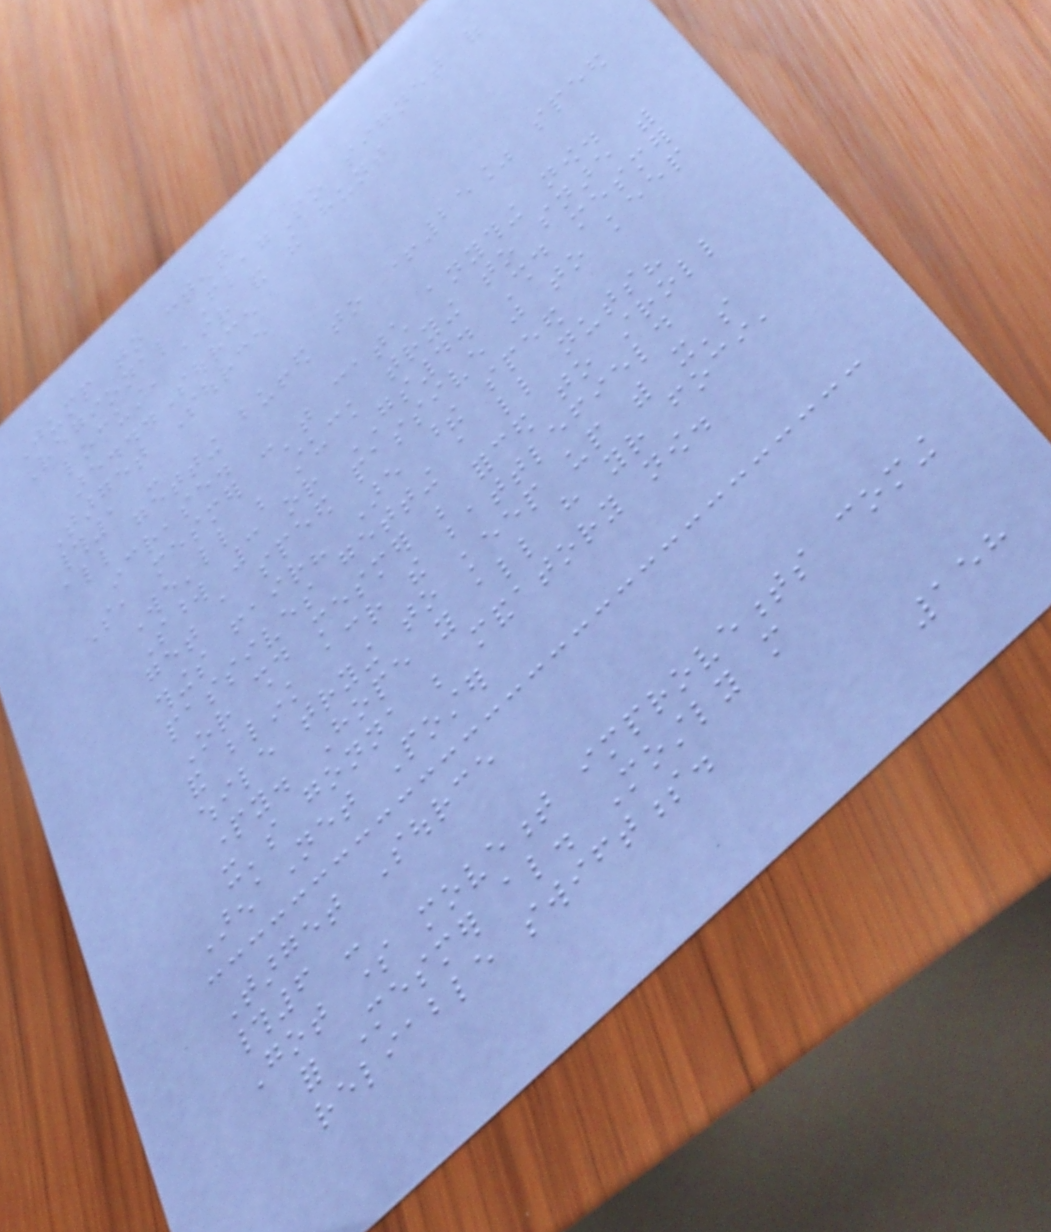Jump to content
Regional FlagSo signet of
locust, air and the hunt
are...Source
Target Source
#1 -
all getting buffed to +25% speed
increase.
So, mesmer can't catch anything now.
We'll be stuck trying to snare with
Sword 3 or GS4. Should mesmer
get a speed passive just to keep
things fair? Are these speed
passives getting a little nuts?
Or should mesmer be forced to stroll
and blink across the battlefield
while trying to keep up with it's
party. Hope you all have your foci,
it's gonna be mandatory now.
ArenaNet Poster
Target Source
#6 -
Got some movement improvements coming
for Mesmer also. Mostly more
reliable swiftness.
158
